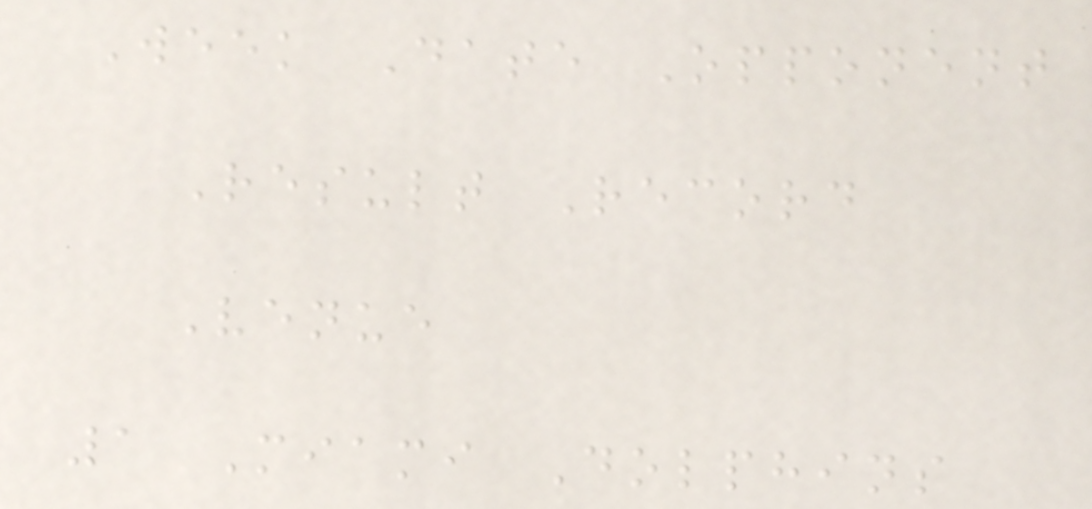Week Date Opponent
Result Record
Venue
1 Miami Dolphins
